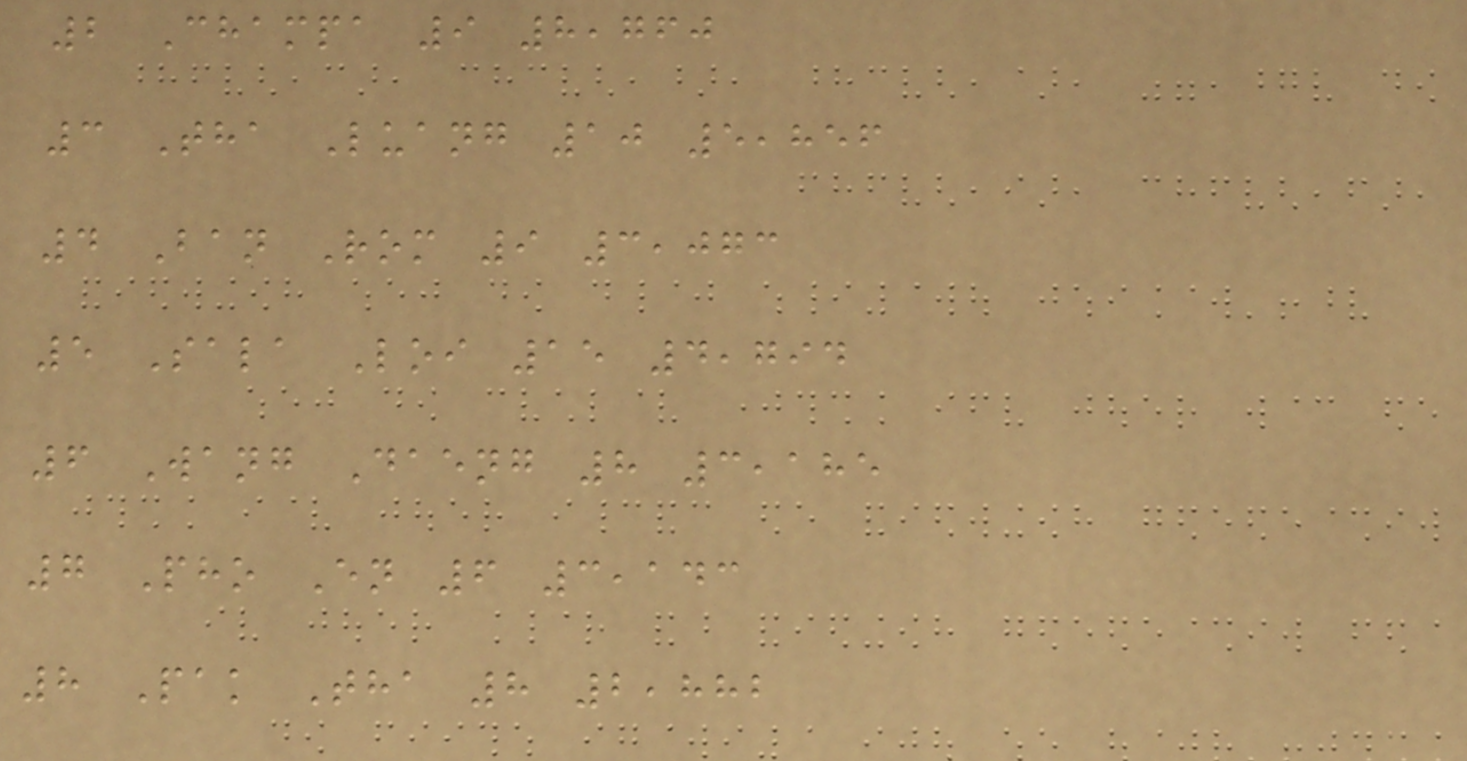2 Champa 9 8,760
3 Tha Luang 10 5,856
4 Ban Rom 9 3,073
5 Sala Loi 15 4,794
6 Wang Daeng 8 3,185
7 Pho En 6 3,143
8 Pak Tha 8 2,882
